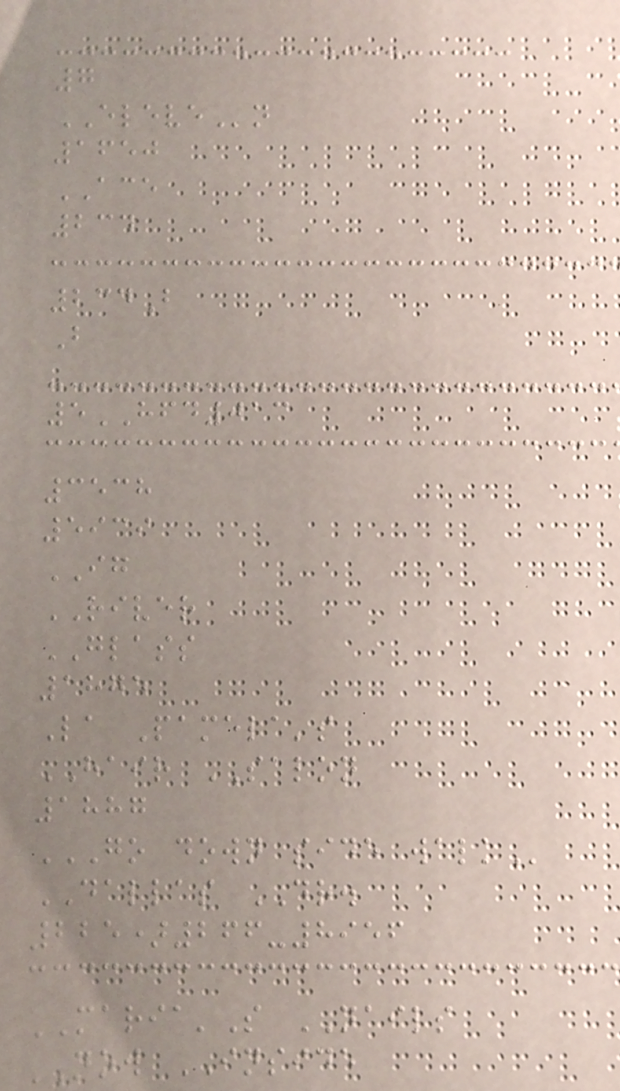7
ELEVEn
1650
ACE
234
234B
B
5HFD013
3538
5939
IG
RIVER
GLASS
1875
La Pamela's
HAIR SALON
1887
GO DOWN SIDE WALK
DALLAS DR.
225)266-8956
MARIA'S NAILS
NOW INSIDE
